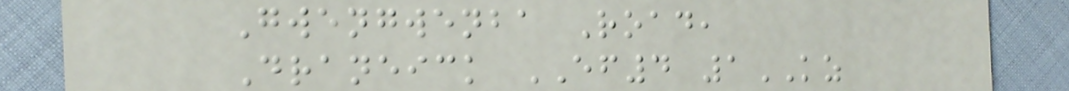Gwengwenba Road,
Draneick EF4 1KZ
